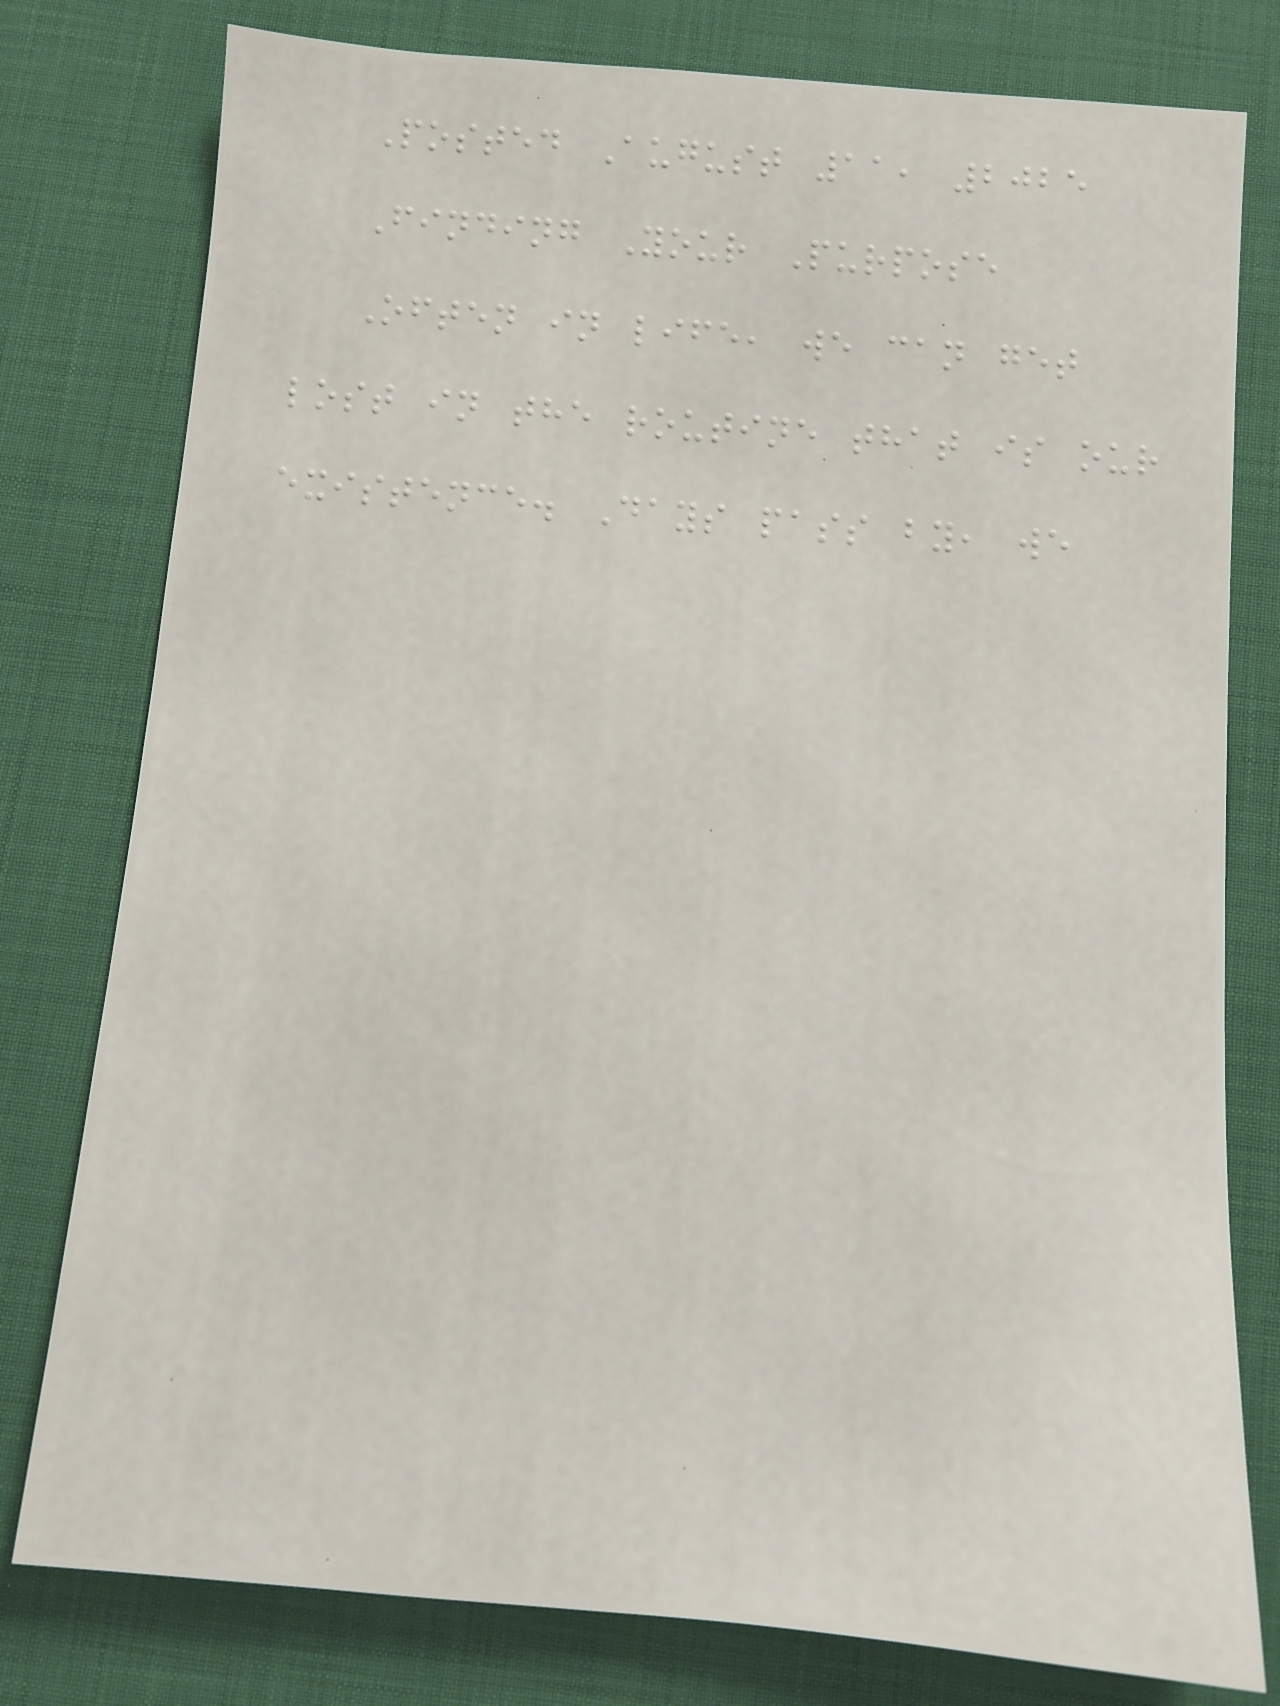Posted August 11, 2025
Finding Your Purpose
Often in life, we can get
lost in the routine that is our
existence. Days pass by, we
